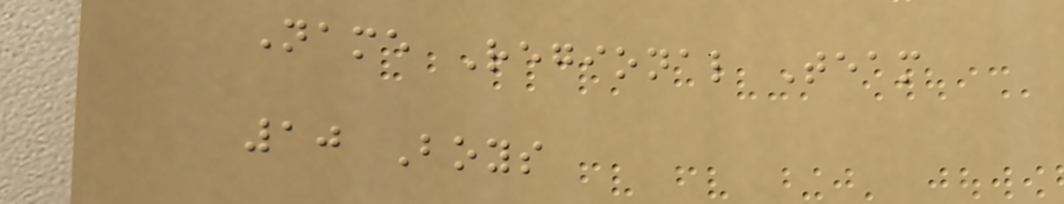Name Regional Team
10 Boys
